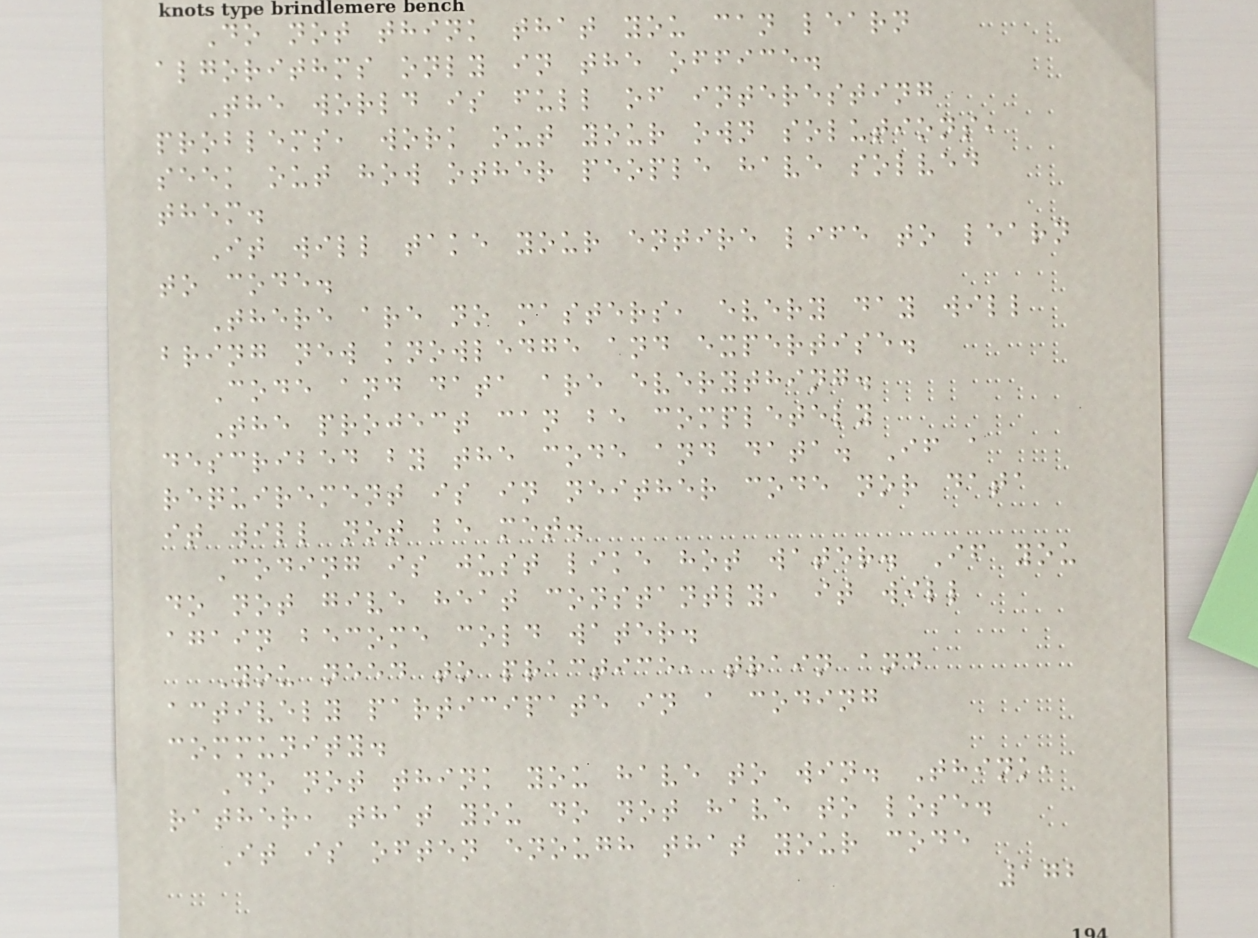Do not think that you can learn
algorithms only in the office.
The world is full of interesting
problems, work out your own solutions,
seek out how other people have solved
them.
It will take your entire life to learn
to code.
There are no masters, every day will
bring new knowledge and expertise.
Code and data are everything.
The project can be completely
described by the code and data. If a
requirement is in neither code nor data
it will not be met.
Coding is just like hot water. If you
do not give heat constantly, it will
again become cold water.
You need to practice, train and
actively participate in a coding
community.
Do not think you have to win. Think,
rather, that you do not have to lose.
It is often enough that your code
172
